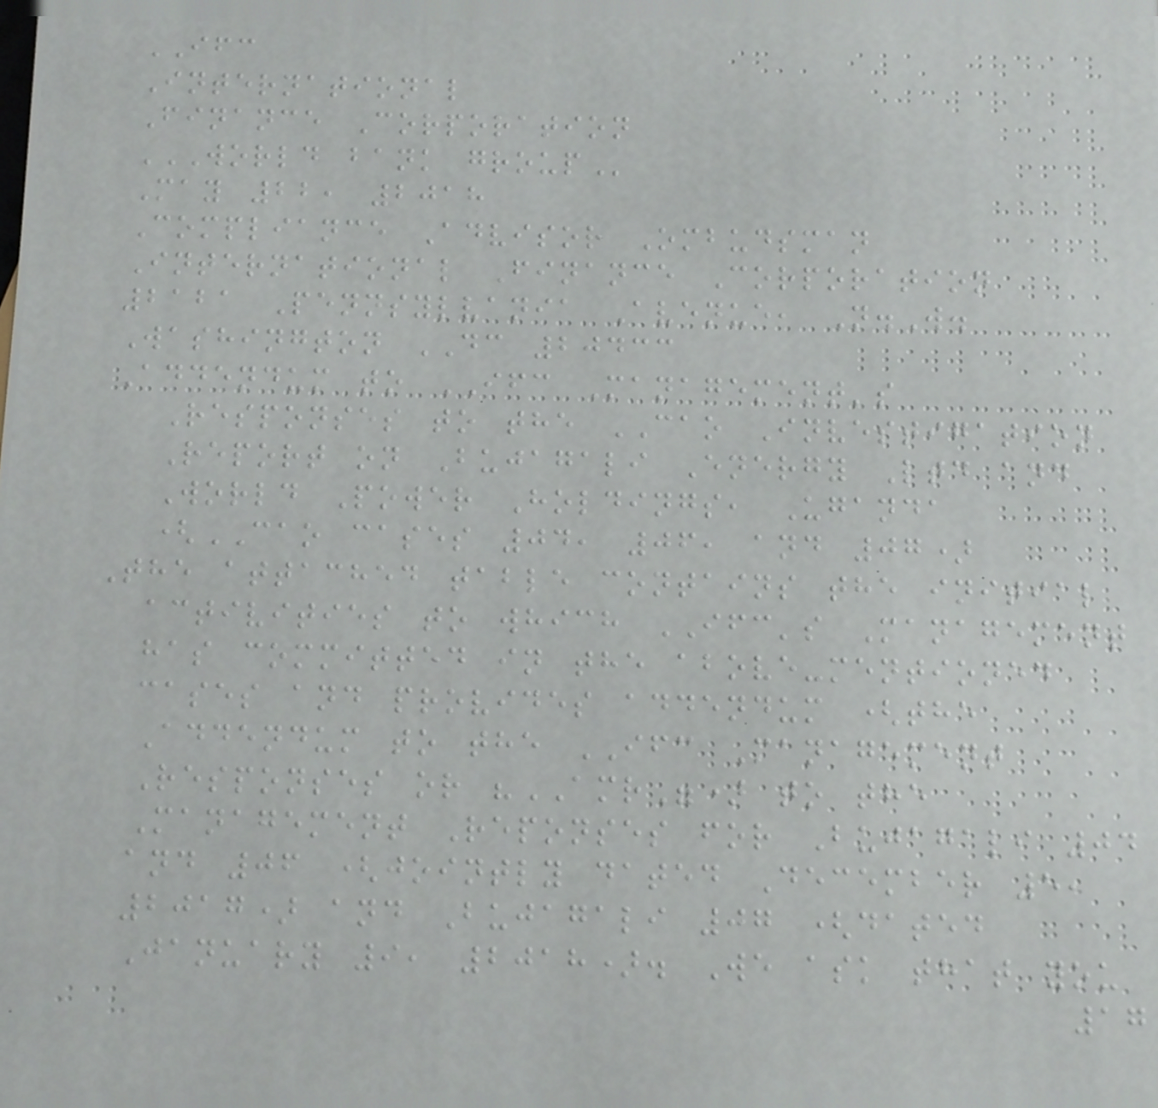IFC
International
Finance Corporation
WORLD BANK GROUP
May 22, 2018
Compliance Advisor Ombudsman
International Finance Corporation
2121 Pennsylvania Avenue, N.W.
Washington DC 20433
Addendum to IFC Management's
Responses to the CAO Investigation
Report on Bujagali Energy Ltd and
World Power Holdings, Uganda
(CAO cases 04, 06, and 07)
The attached table contains the initial
activities to which IFC's Management
has committed in the above-mentioned
cases and provides addendum (the
Addendum to the IFC Management
Responses or "AMR") to the
Management Reponses for Bujagali 04
and 06 (jointly dated December 5,
2017) and Bujagali 07 (dated
January 9, 2018). We ask that you
17
